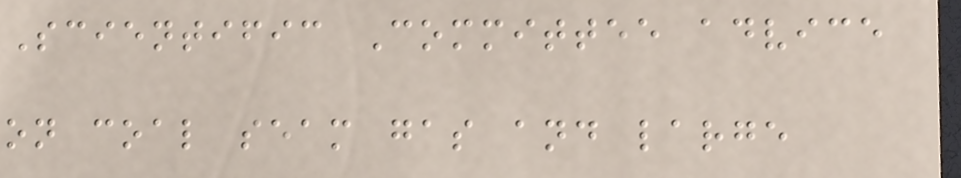Scientific Committee advice
on coal seam gas and large
